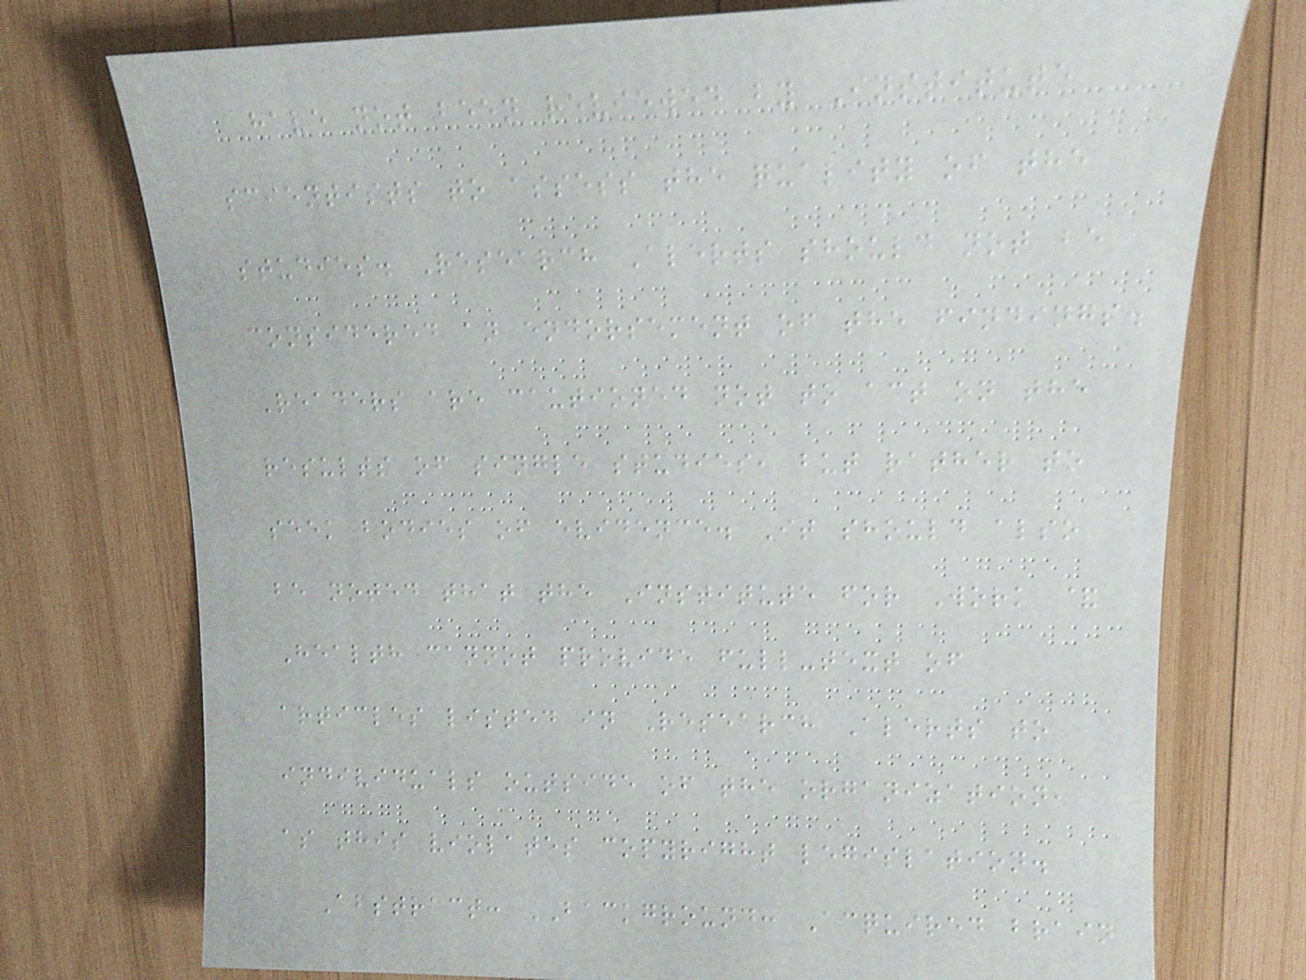have not been reviewed by Institute
scientists to assess the quality of the
studies. Research Alerts should not be
considered an endorsement of the findings.
Readers are cautioned not to act on the
results of single studies, but rather to
seek bodies of evidence. It should also
be noted that the Institute for Work &
Health cannot provide full-text of
articles listed in Research Alerts to
individuals outside of the organization,
as this violates copyright legislation.
Abstract: BACKGROUND: Acquired brain
